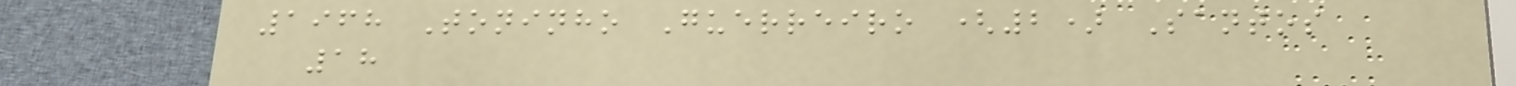1968 Toninho Guerreiro (2) Santos
18
